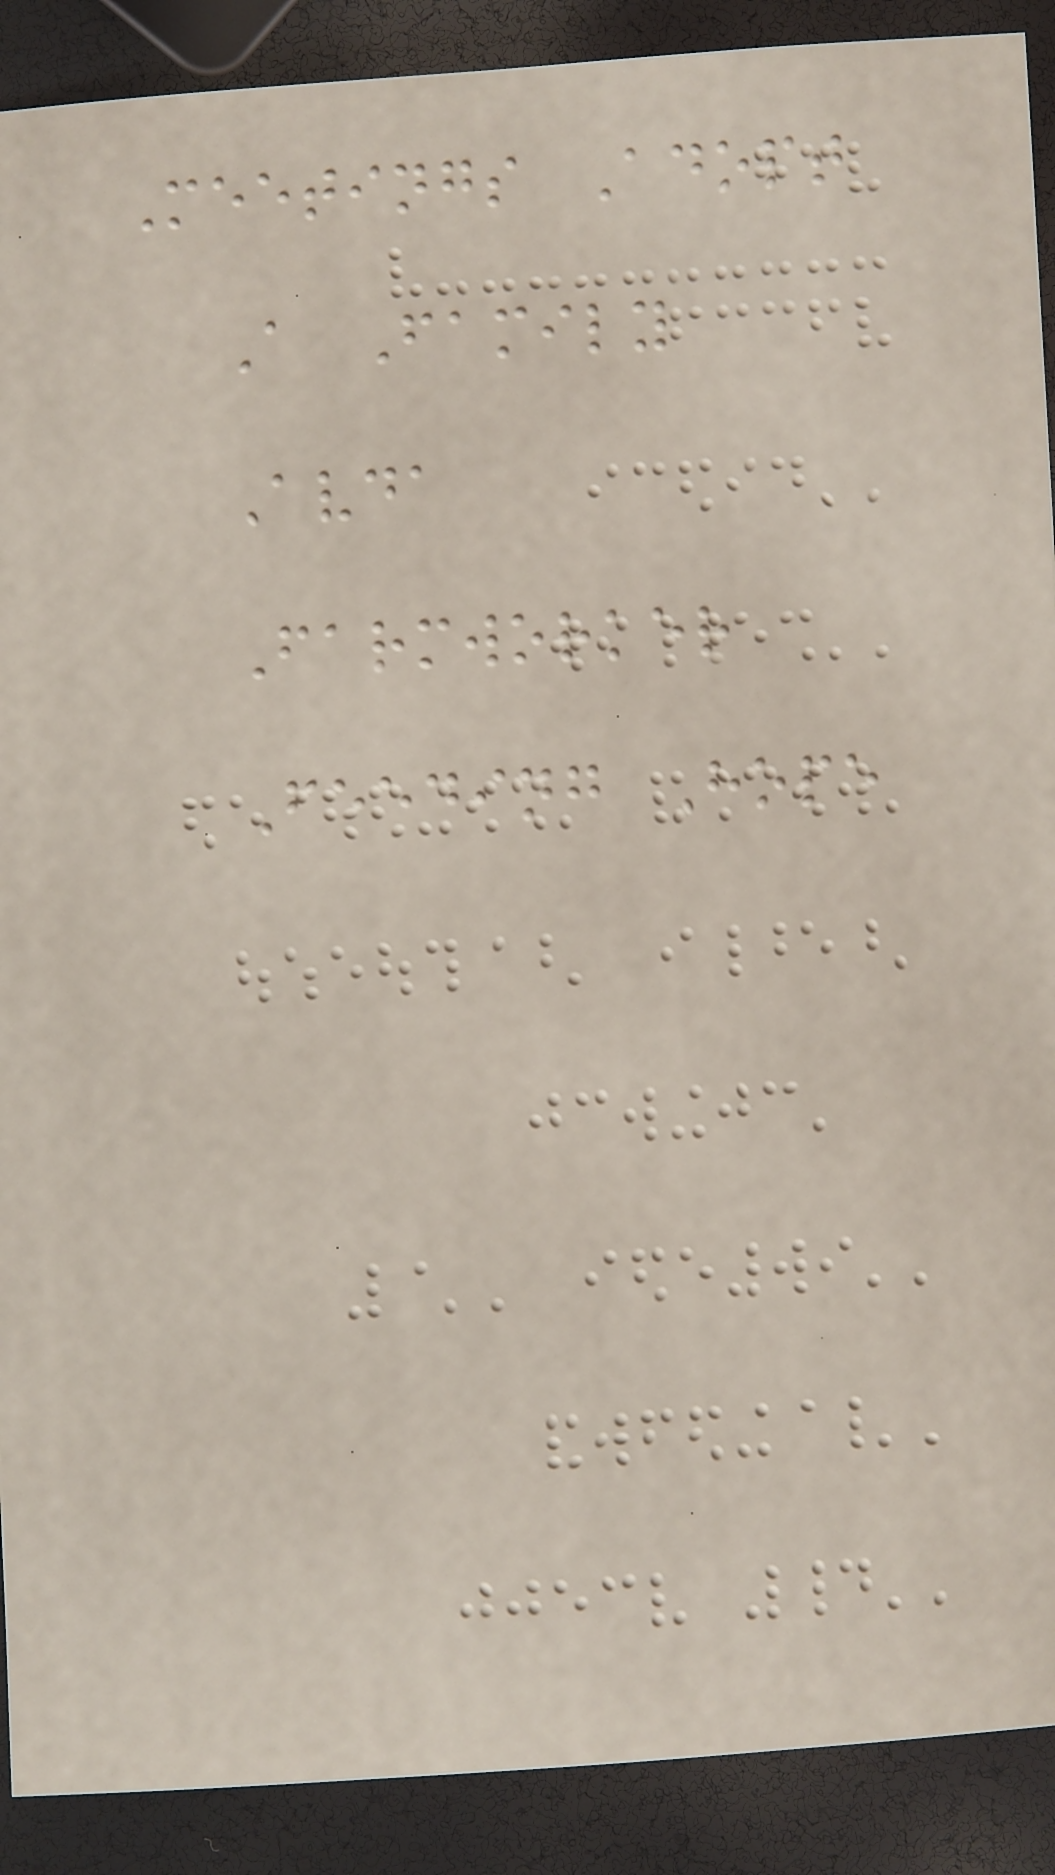Meetings Adopt
A Family
Avda
Farmworker
Feeding Hope
